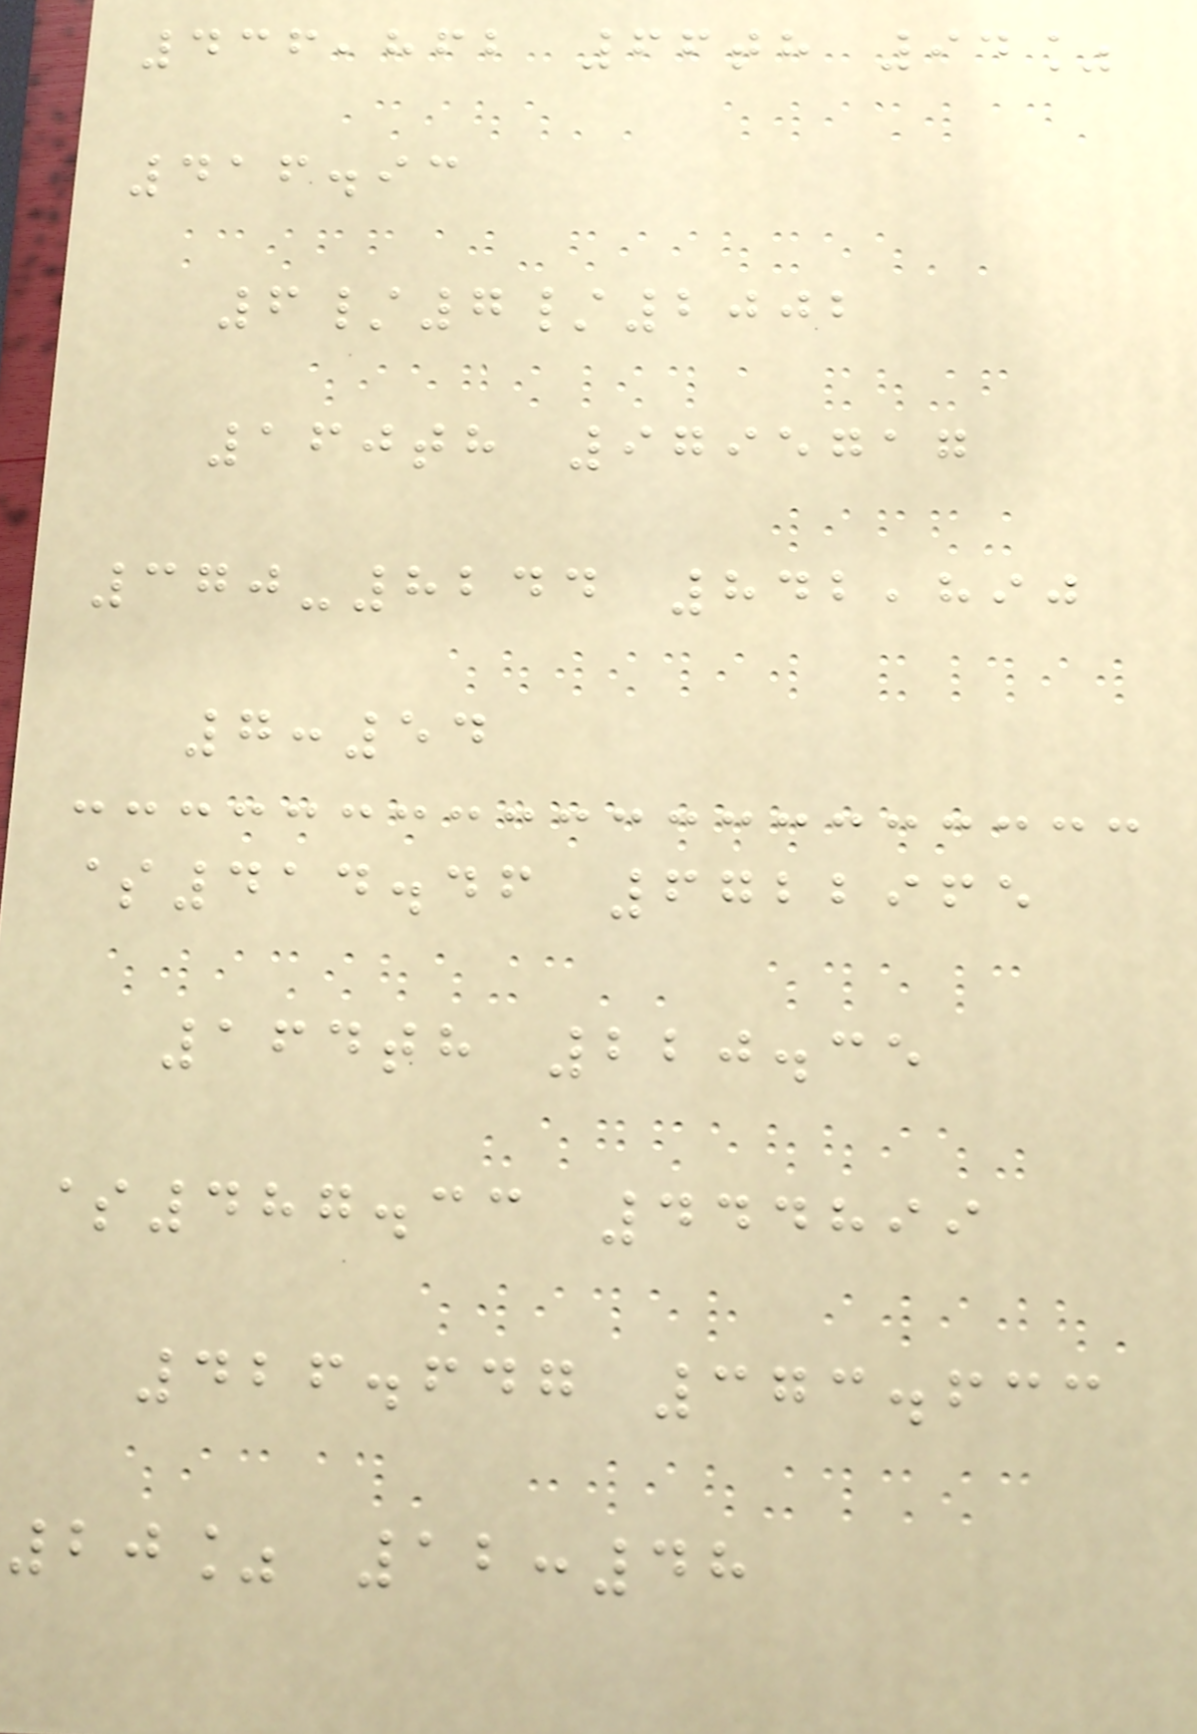436,862 66th 94%
416.93
6/7/2002
160th 9795717
370-8244 842,890
7:54
$414.46 6722965
164th 220.35
$487.33 444899
426.647 373.633
20% 12:48
